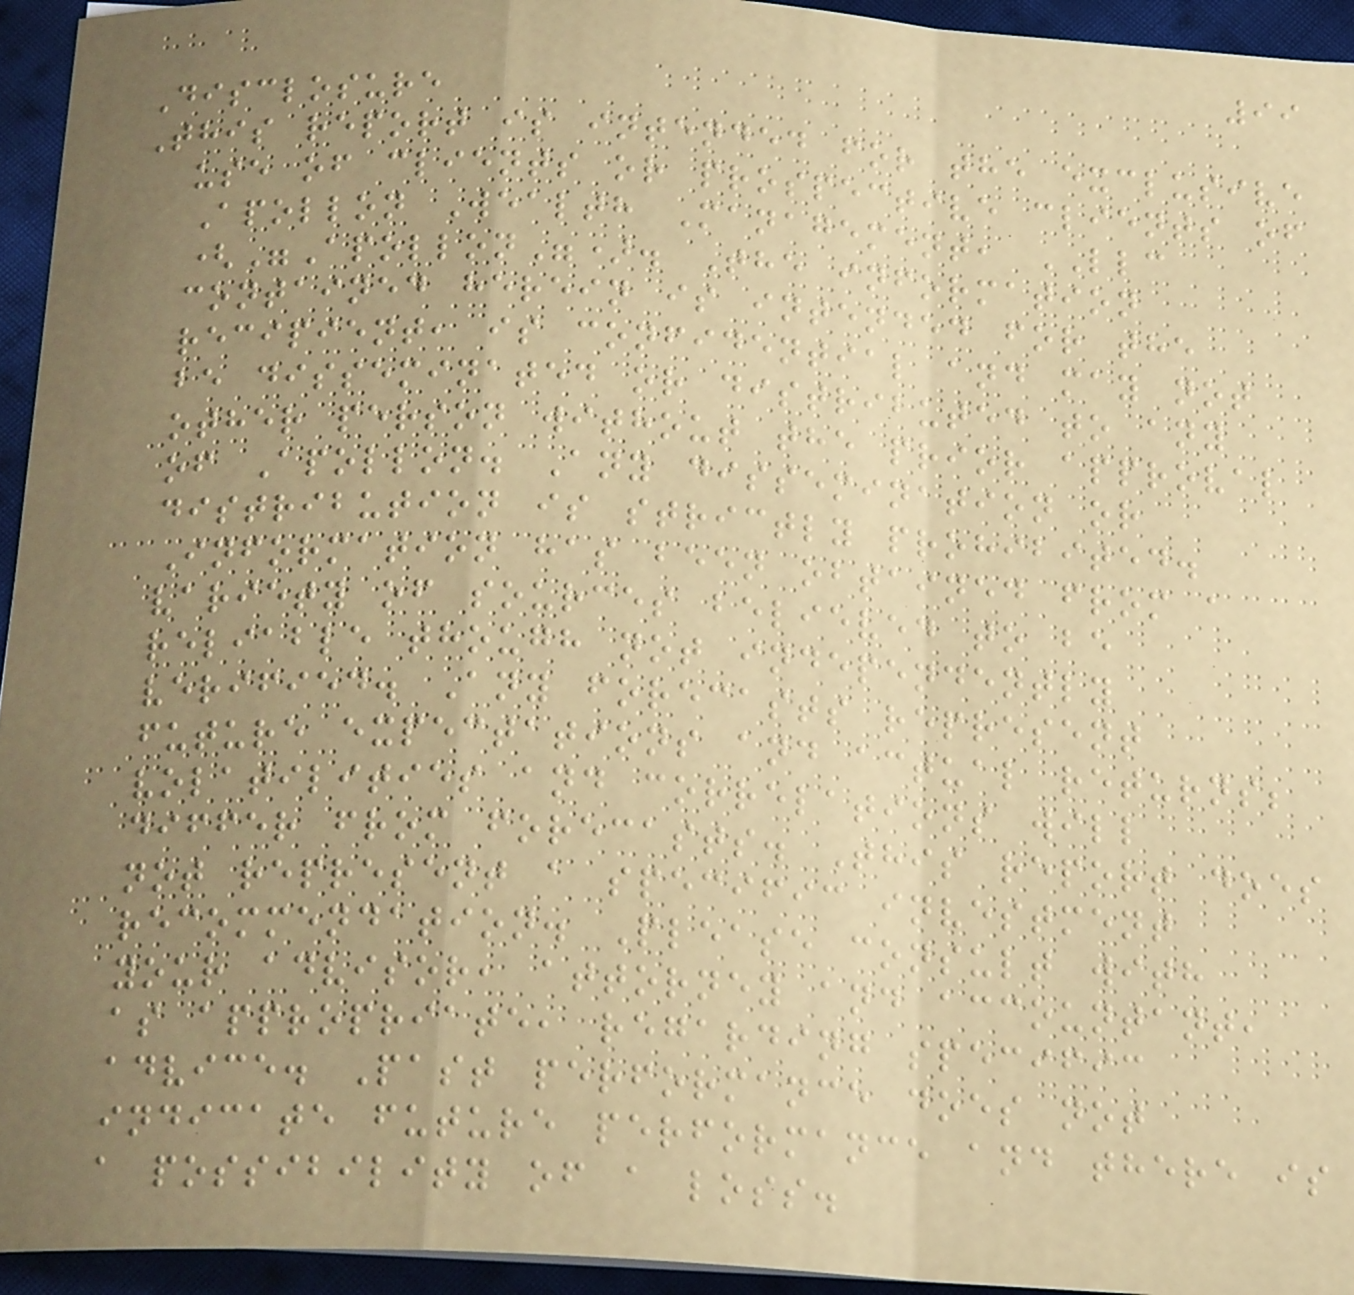99
Disclosure
This report is intended for the exclusive
use of clients or prospective clients of
Apollon Wealth Management, LLC
("Apollon"). The information
contained herein is intended for the
recipient, is confidential and may not
be disseminated or distributed to any
other person without the prior approval
of Apollon. Any dissemination or
distribution is strictly prohibited.
Information has been obtained from a
variety of sources believed to be
reliable though not independently
verified. Any forecasts represent
future expectations and actual returns;
volatilities and correlations will
differ from forecasts. This report does
not represent a specific investment
recommendation. Please consult with
your advisor, attorney and accountant,
as appropriate, regarding specific
advice. Past performance does not
indicate future performance and there is
a possibility of a loss.
